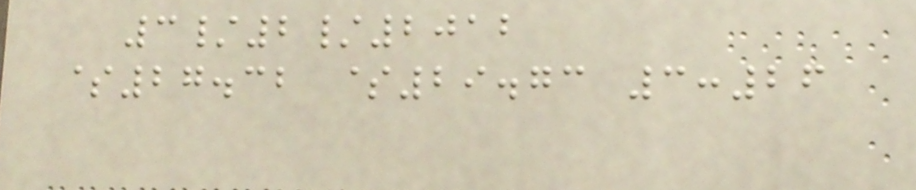3/2/2012
$27.32 $29.73 3:26
